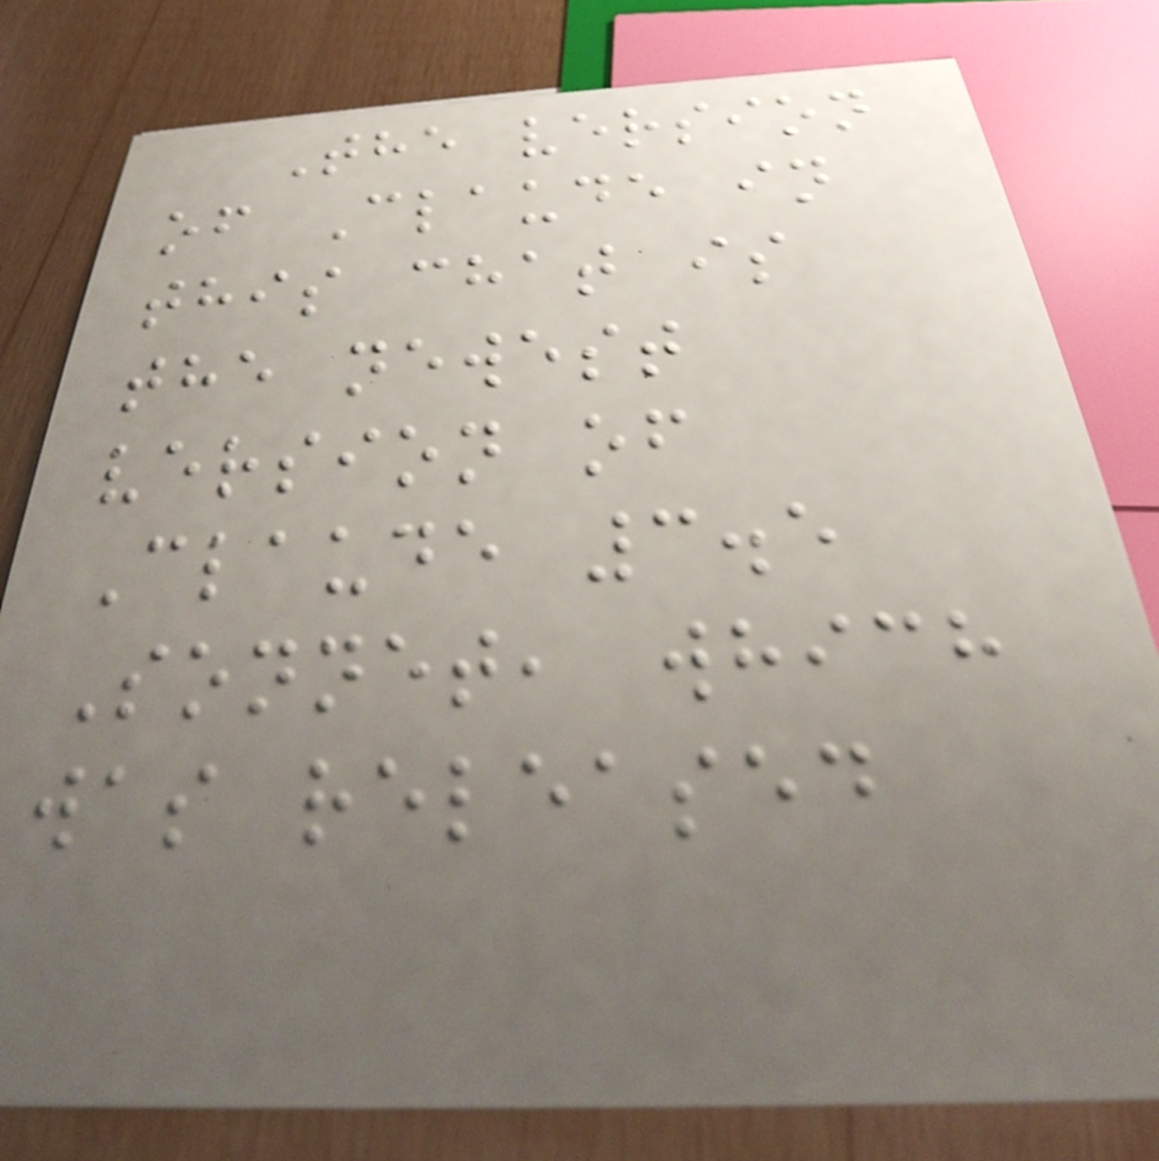The version
of Claude in
this chat is
the newest
version of
Claude 3.5
Sonnet, which
was released
